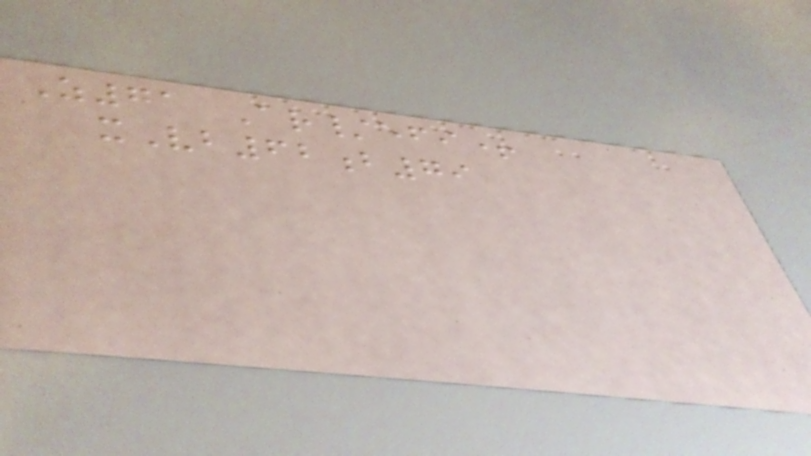Z71 Ar/efi+
xVb62b79
